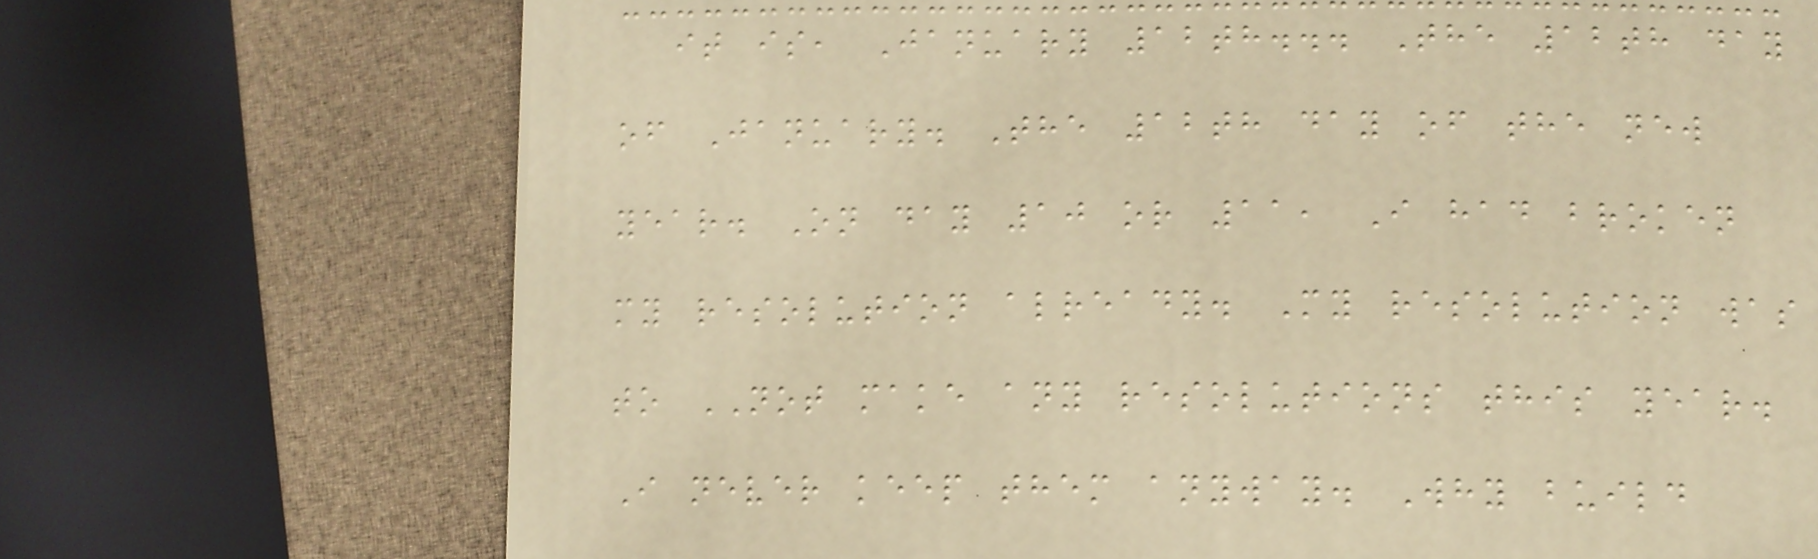it is, January 12th... The 12th day
of January. The 12th day of the new
year. On day 10 or 11, I had broken
my resolution already. My resolution was
to NOT make any resolutions this year.
I never keep them anyway. Why build
